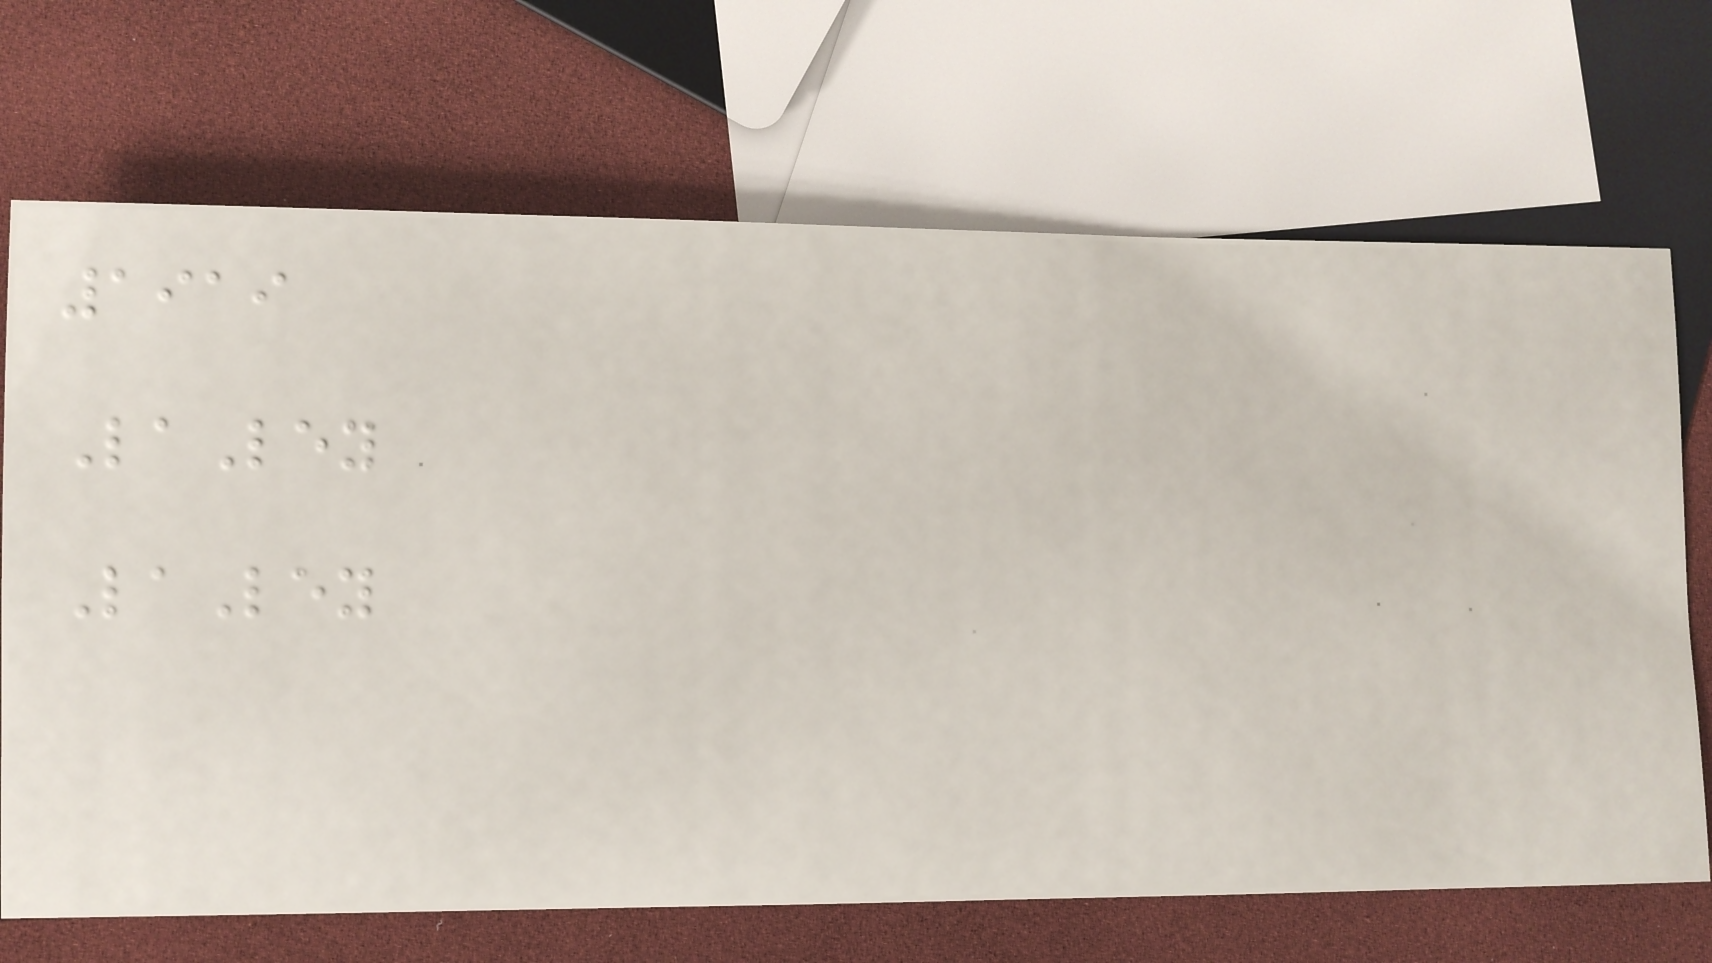1919
LaLey
LaLey
